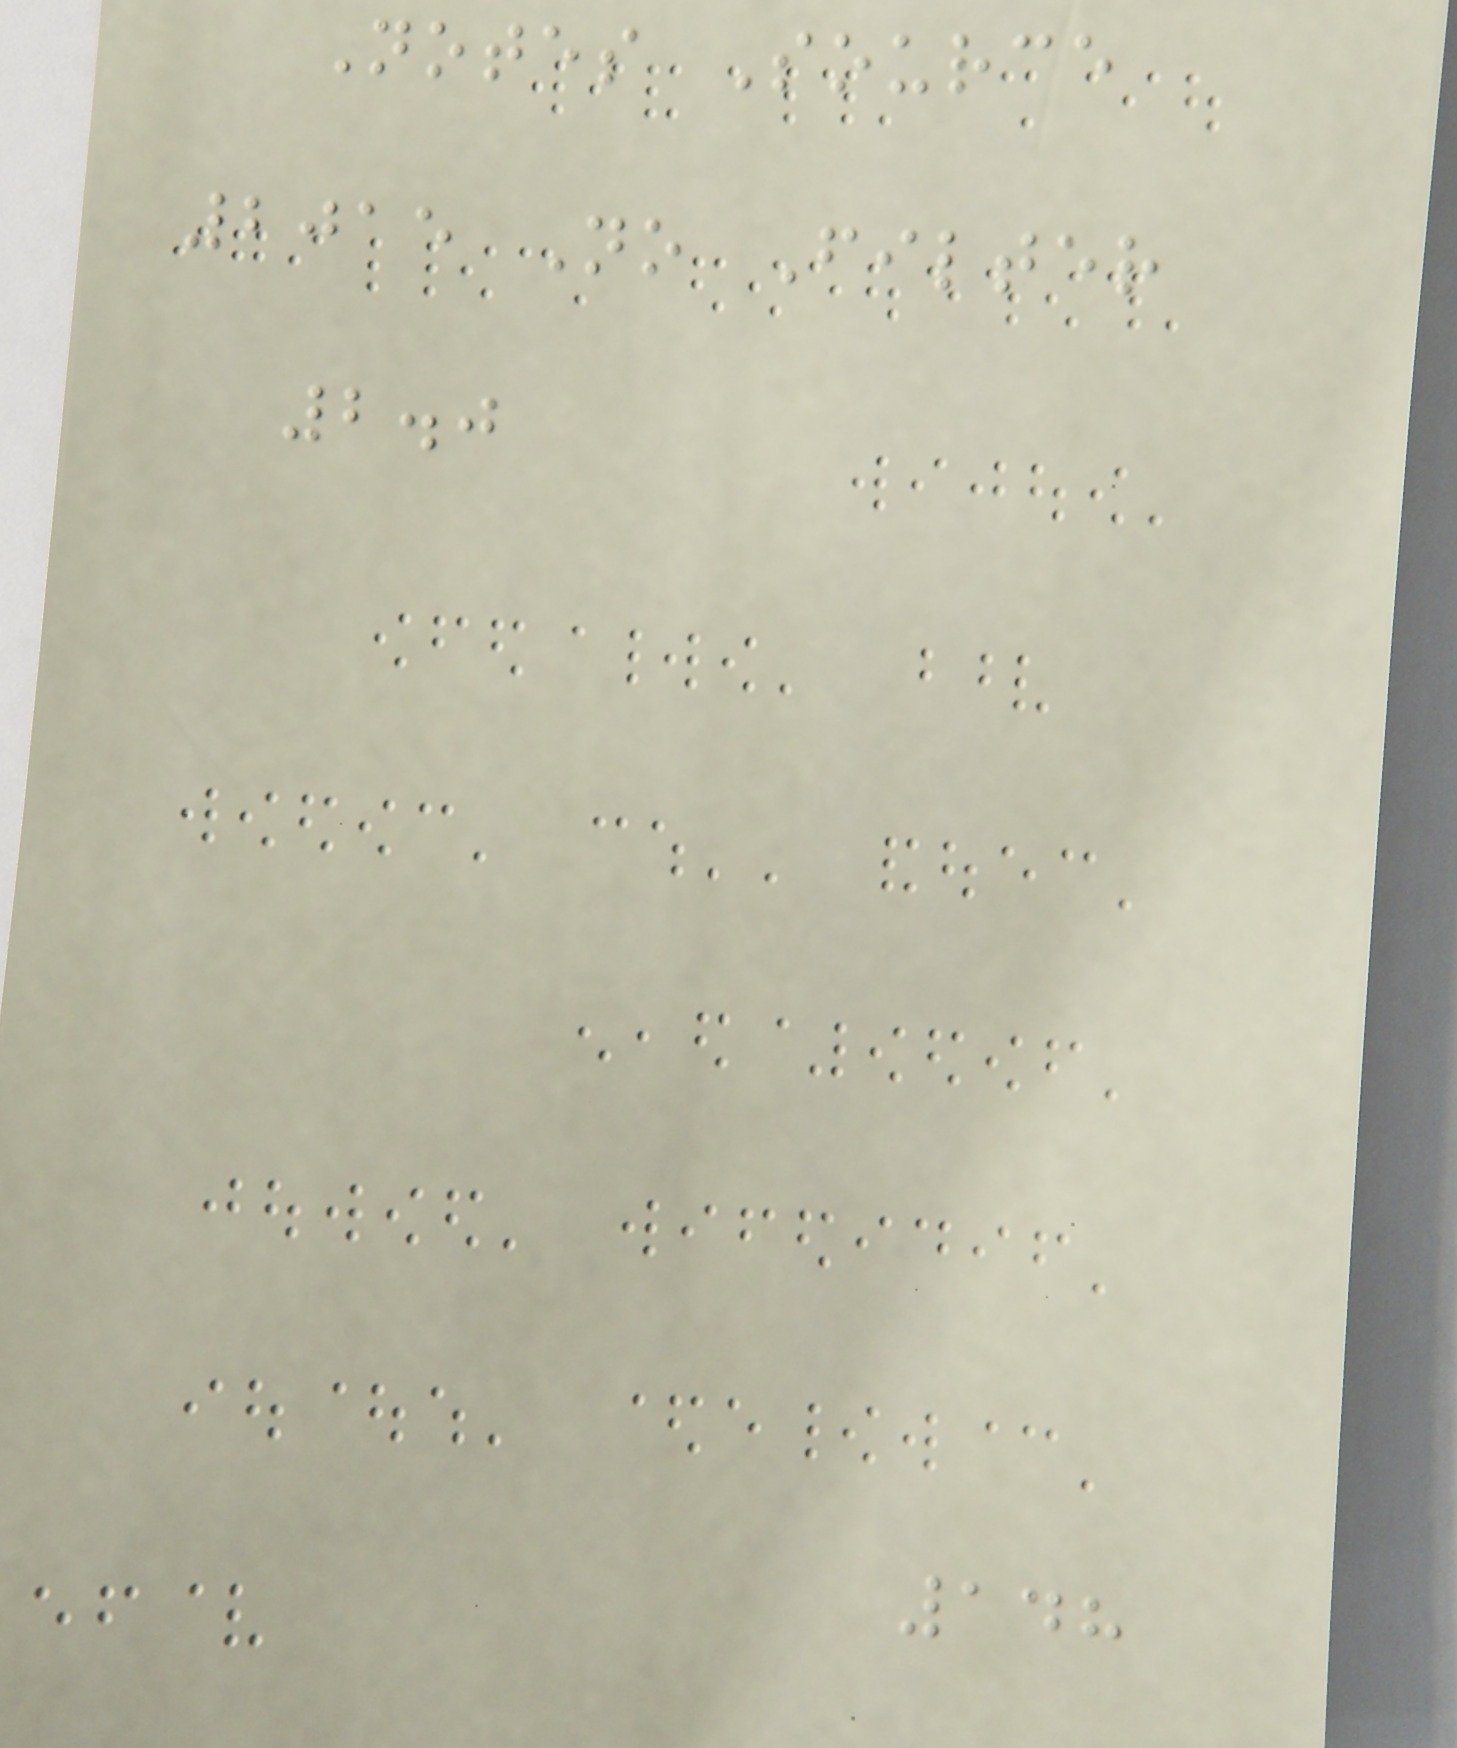Notes Source
2015 No Filter
2.0
148
